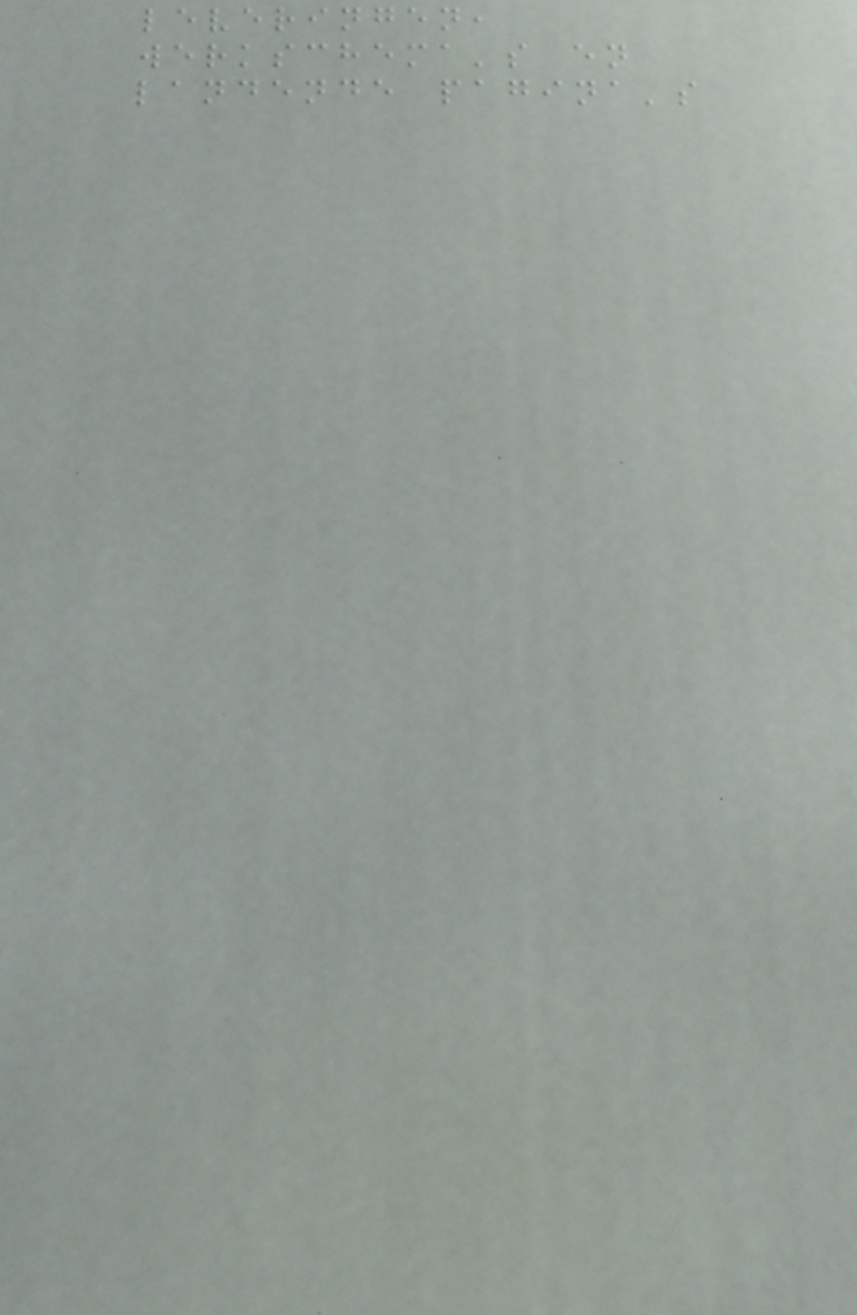leveringen,
werkschema's en
landende pagina's
